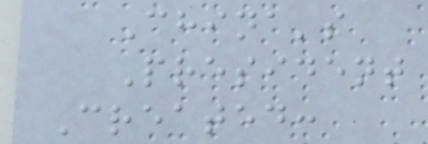China's
President
Created:
